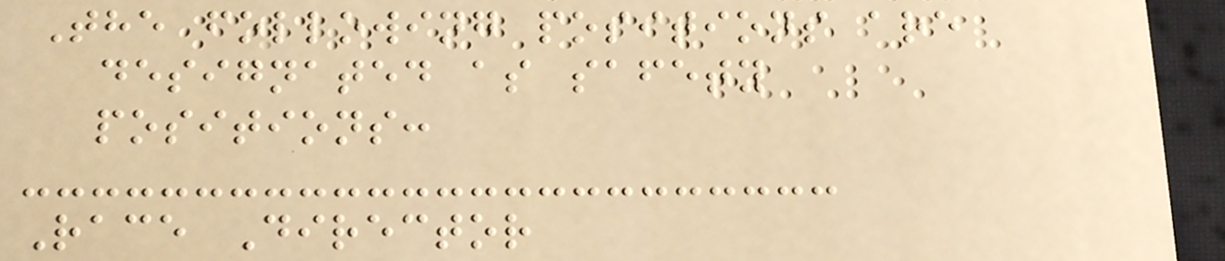The following positions are
designated as safety
positions:
Race Director
